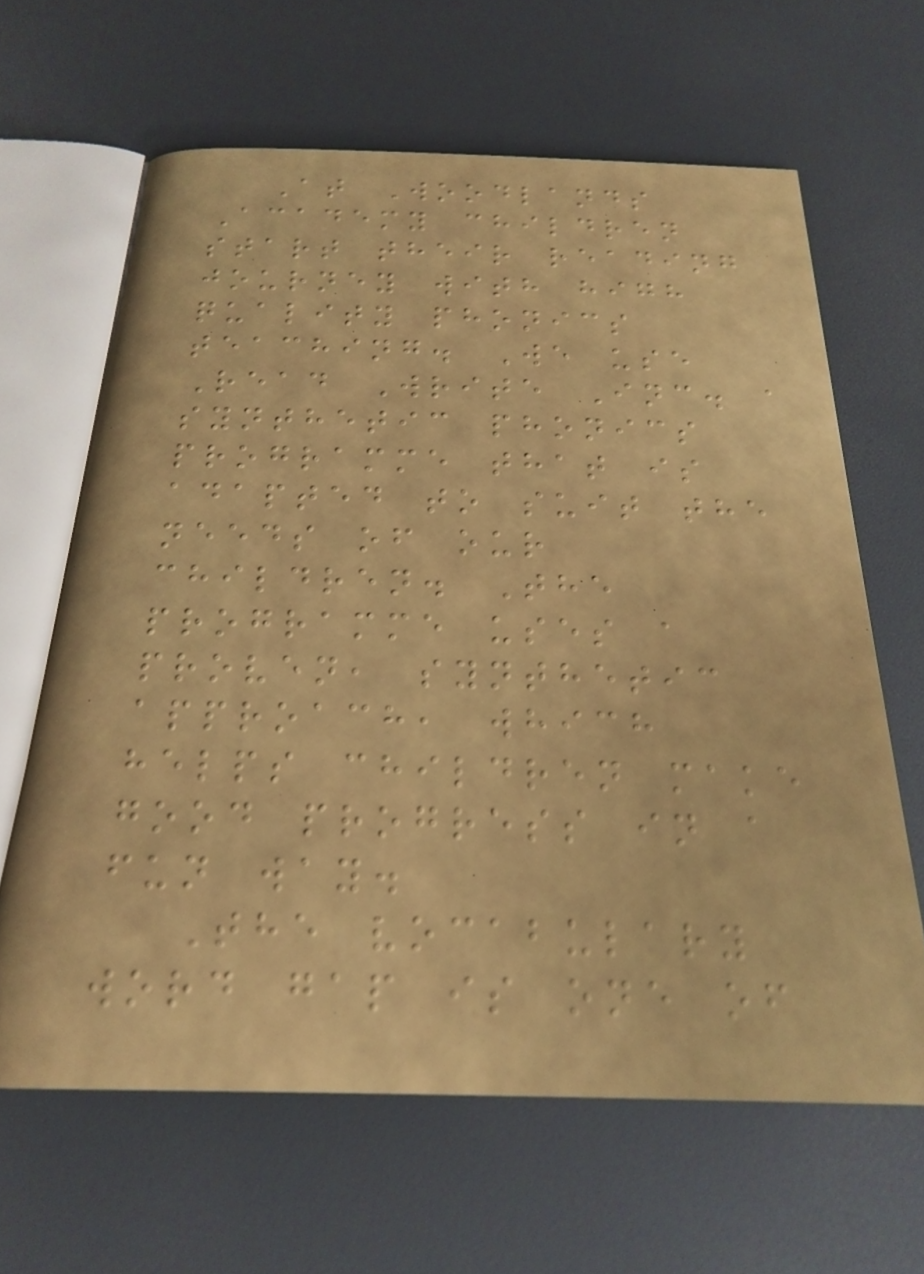At Woodlands
Academy children
start their reading
journey with high
quality phonics
teaching. We use
Read Write Inc. a
synthetic phonics
programme that is
adapted to suit the
needs of our
children. The
programme uses a
proven, synthetic
approach, which
helps children make
good progress in a
fun way.
The vocabulary
word gap is one of
